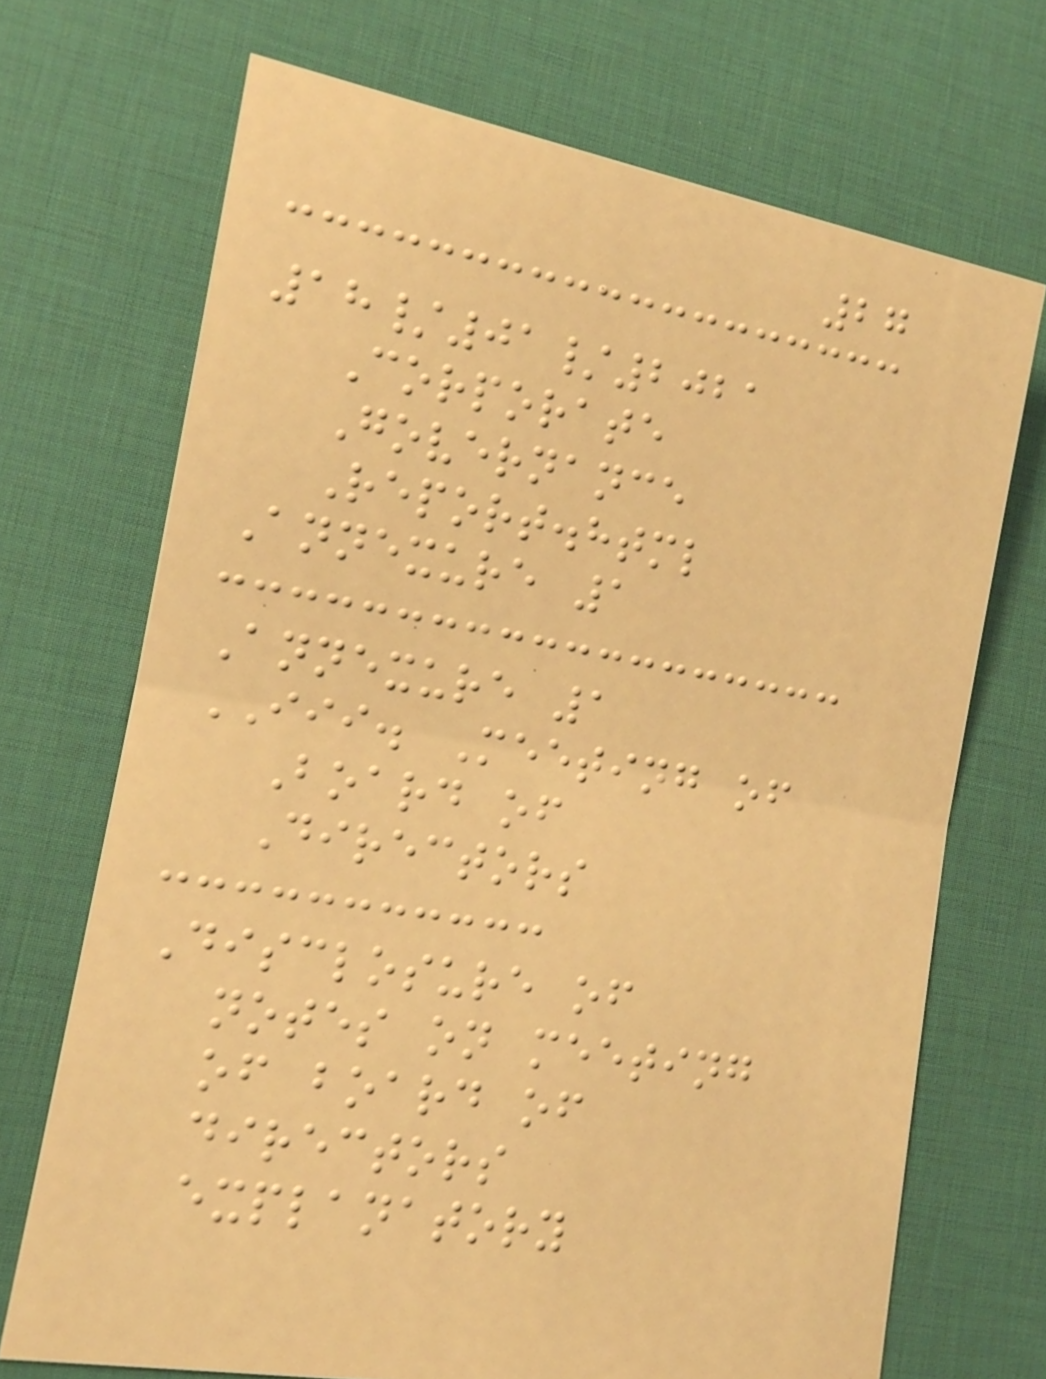27
18/01/2021
Corporate
Governance
Report.html
Annexure 1
Annexure 1
III. Meeting of
Board of
Directors
Disclosure of
notes on meeting
of board of
directors
explanatory
